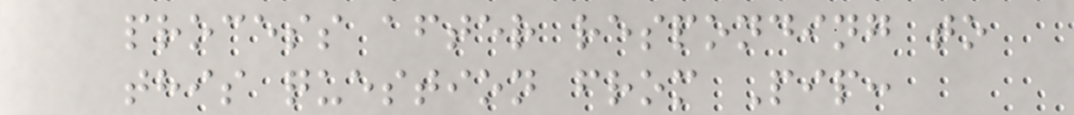process after responding to
this question from Pip:
